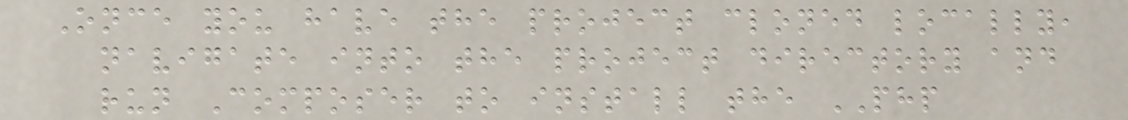Once you have the project cloned locally,
navigate into the project directory and
run Composer to install the PHP
